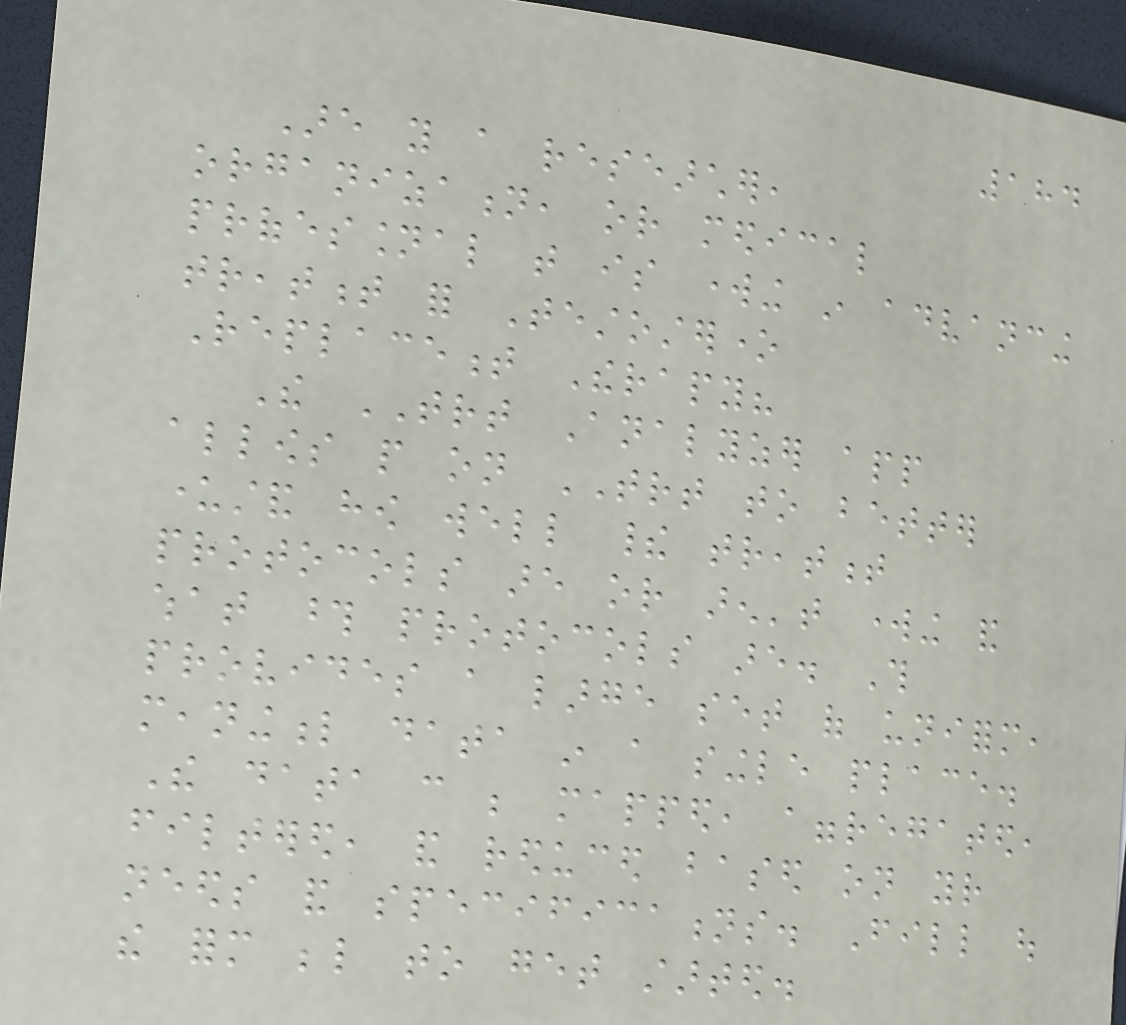184
Are you a researcher,
organization, or medical
professional that is working in advancing
treatment for Testosterone
Replacement Therapy?
The TRT Analyzer app
allows people on TRT to better
understand how well their treatment
protocols are or aren't working and
what those protocols are. This
provides a large set of uniform,
meaningful data in a single place.
The data can be mapped, aggregated,
filtered, and reduced based on your
needs and specifications. Fill out
the form below to get started.
